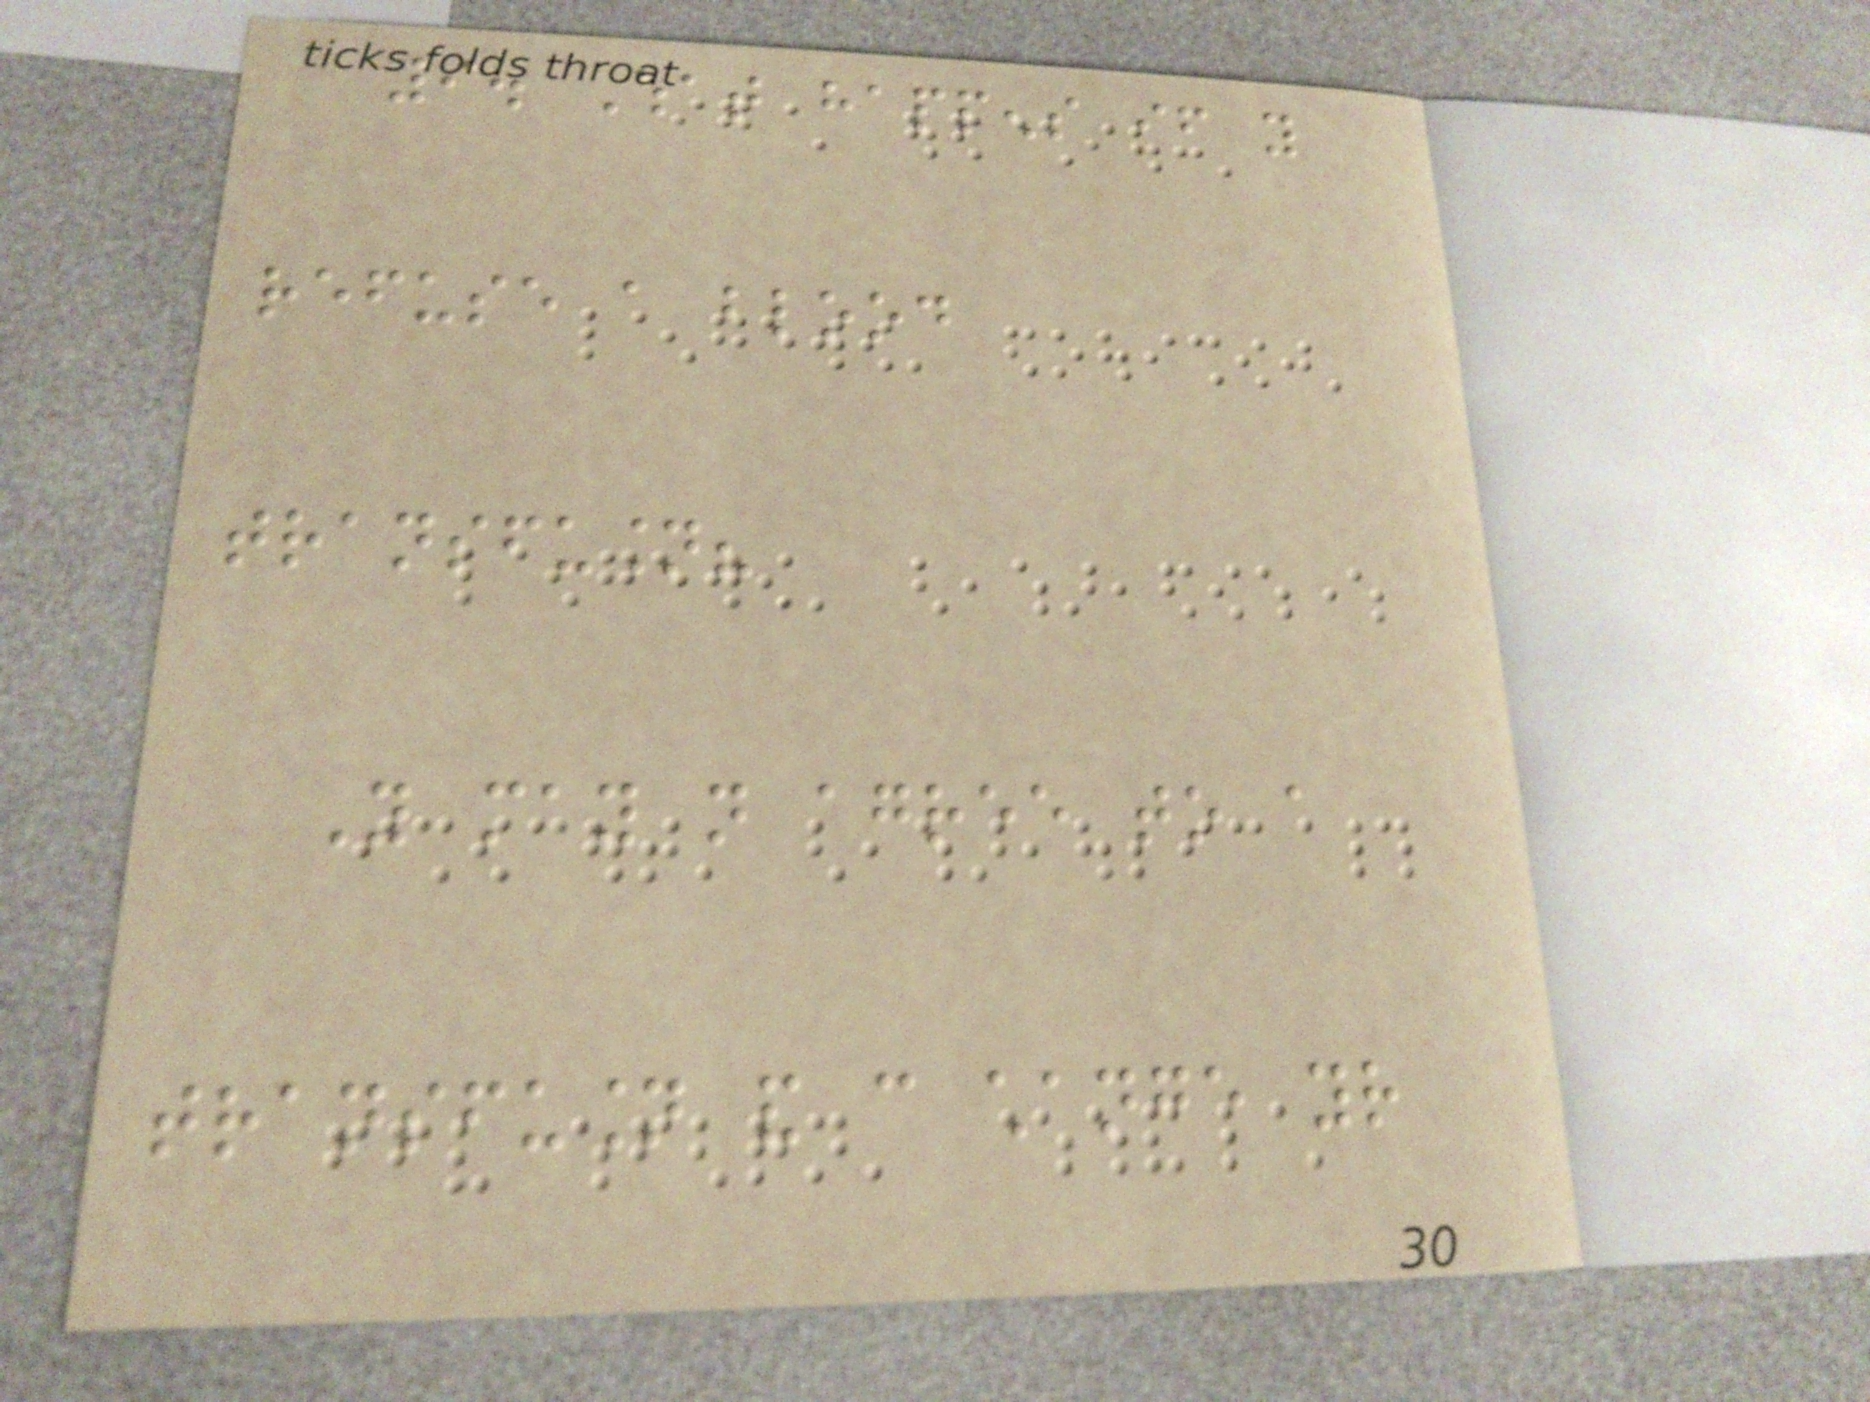9. What happens if you
refuse a blood
transfusion?
You may not agree to a
transfusion and can change your
